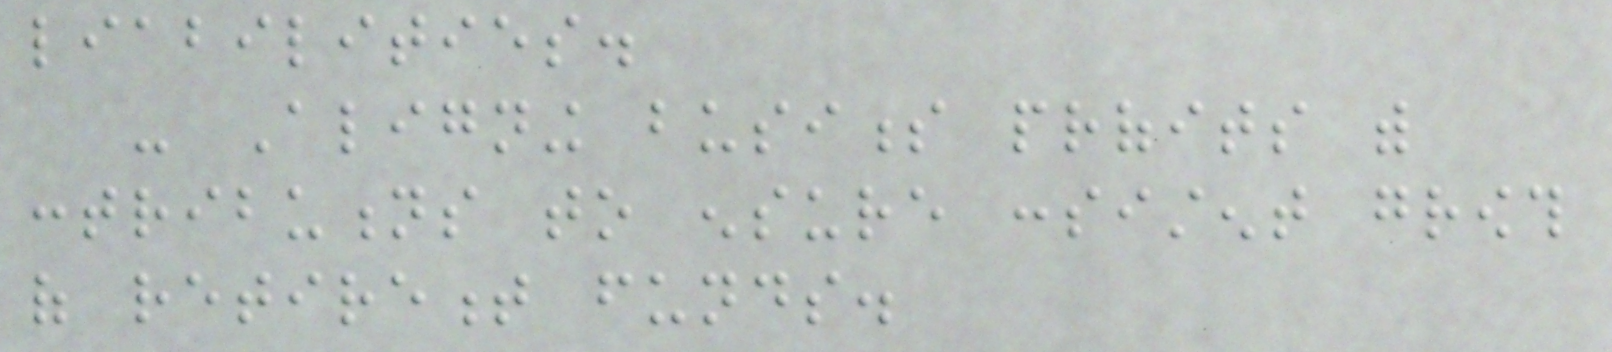liabilities.
- Aligning business profits with
contributions to ensure consistent growth
of retirement funds.
